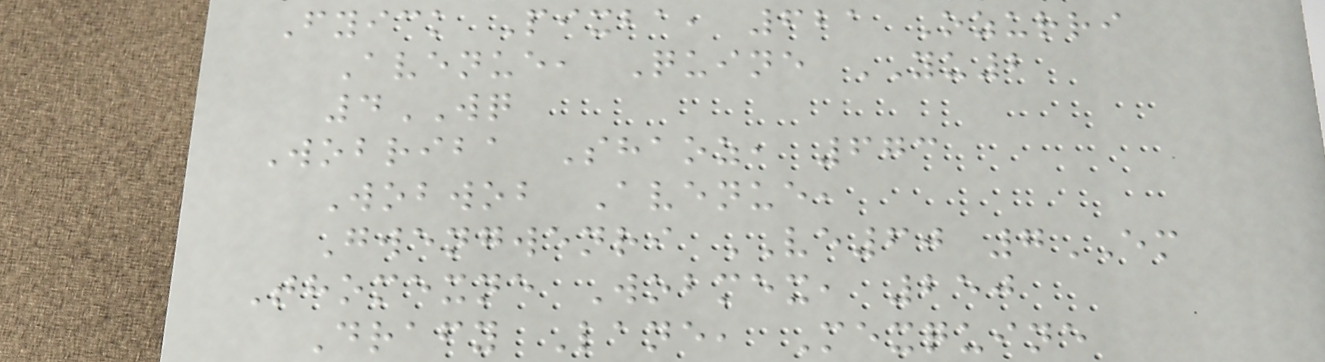Fyick Pixba, 621 Ozurri
Avenue, Quine YU2
4WQ
Wobriba Shaoz, 673
Wobwob Avenue,
Gwengwenri VE60 7EM
Thomexne Wobmex, 250
Drafy Lane, Mexquine
